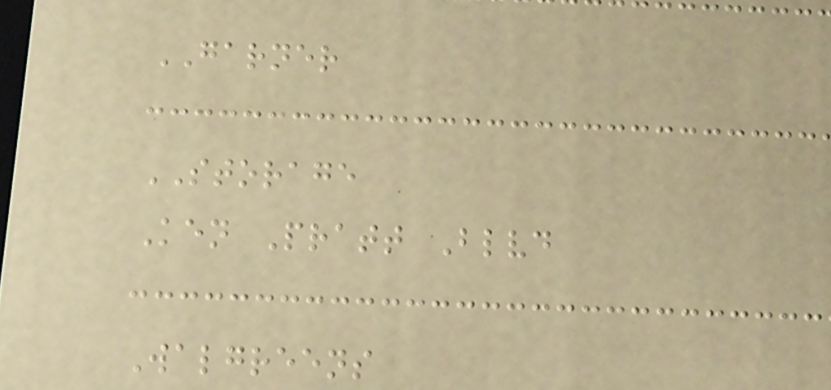GARNER
STORAGE
Ken Pratt Blvd
Walgreens
